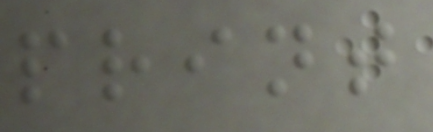print
